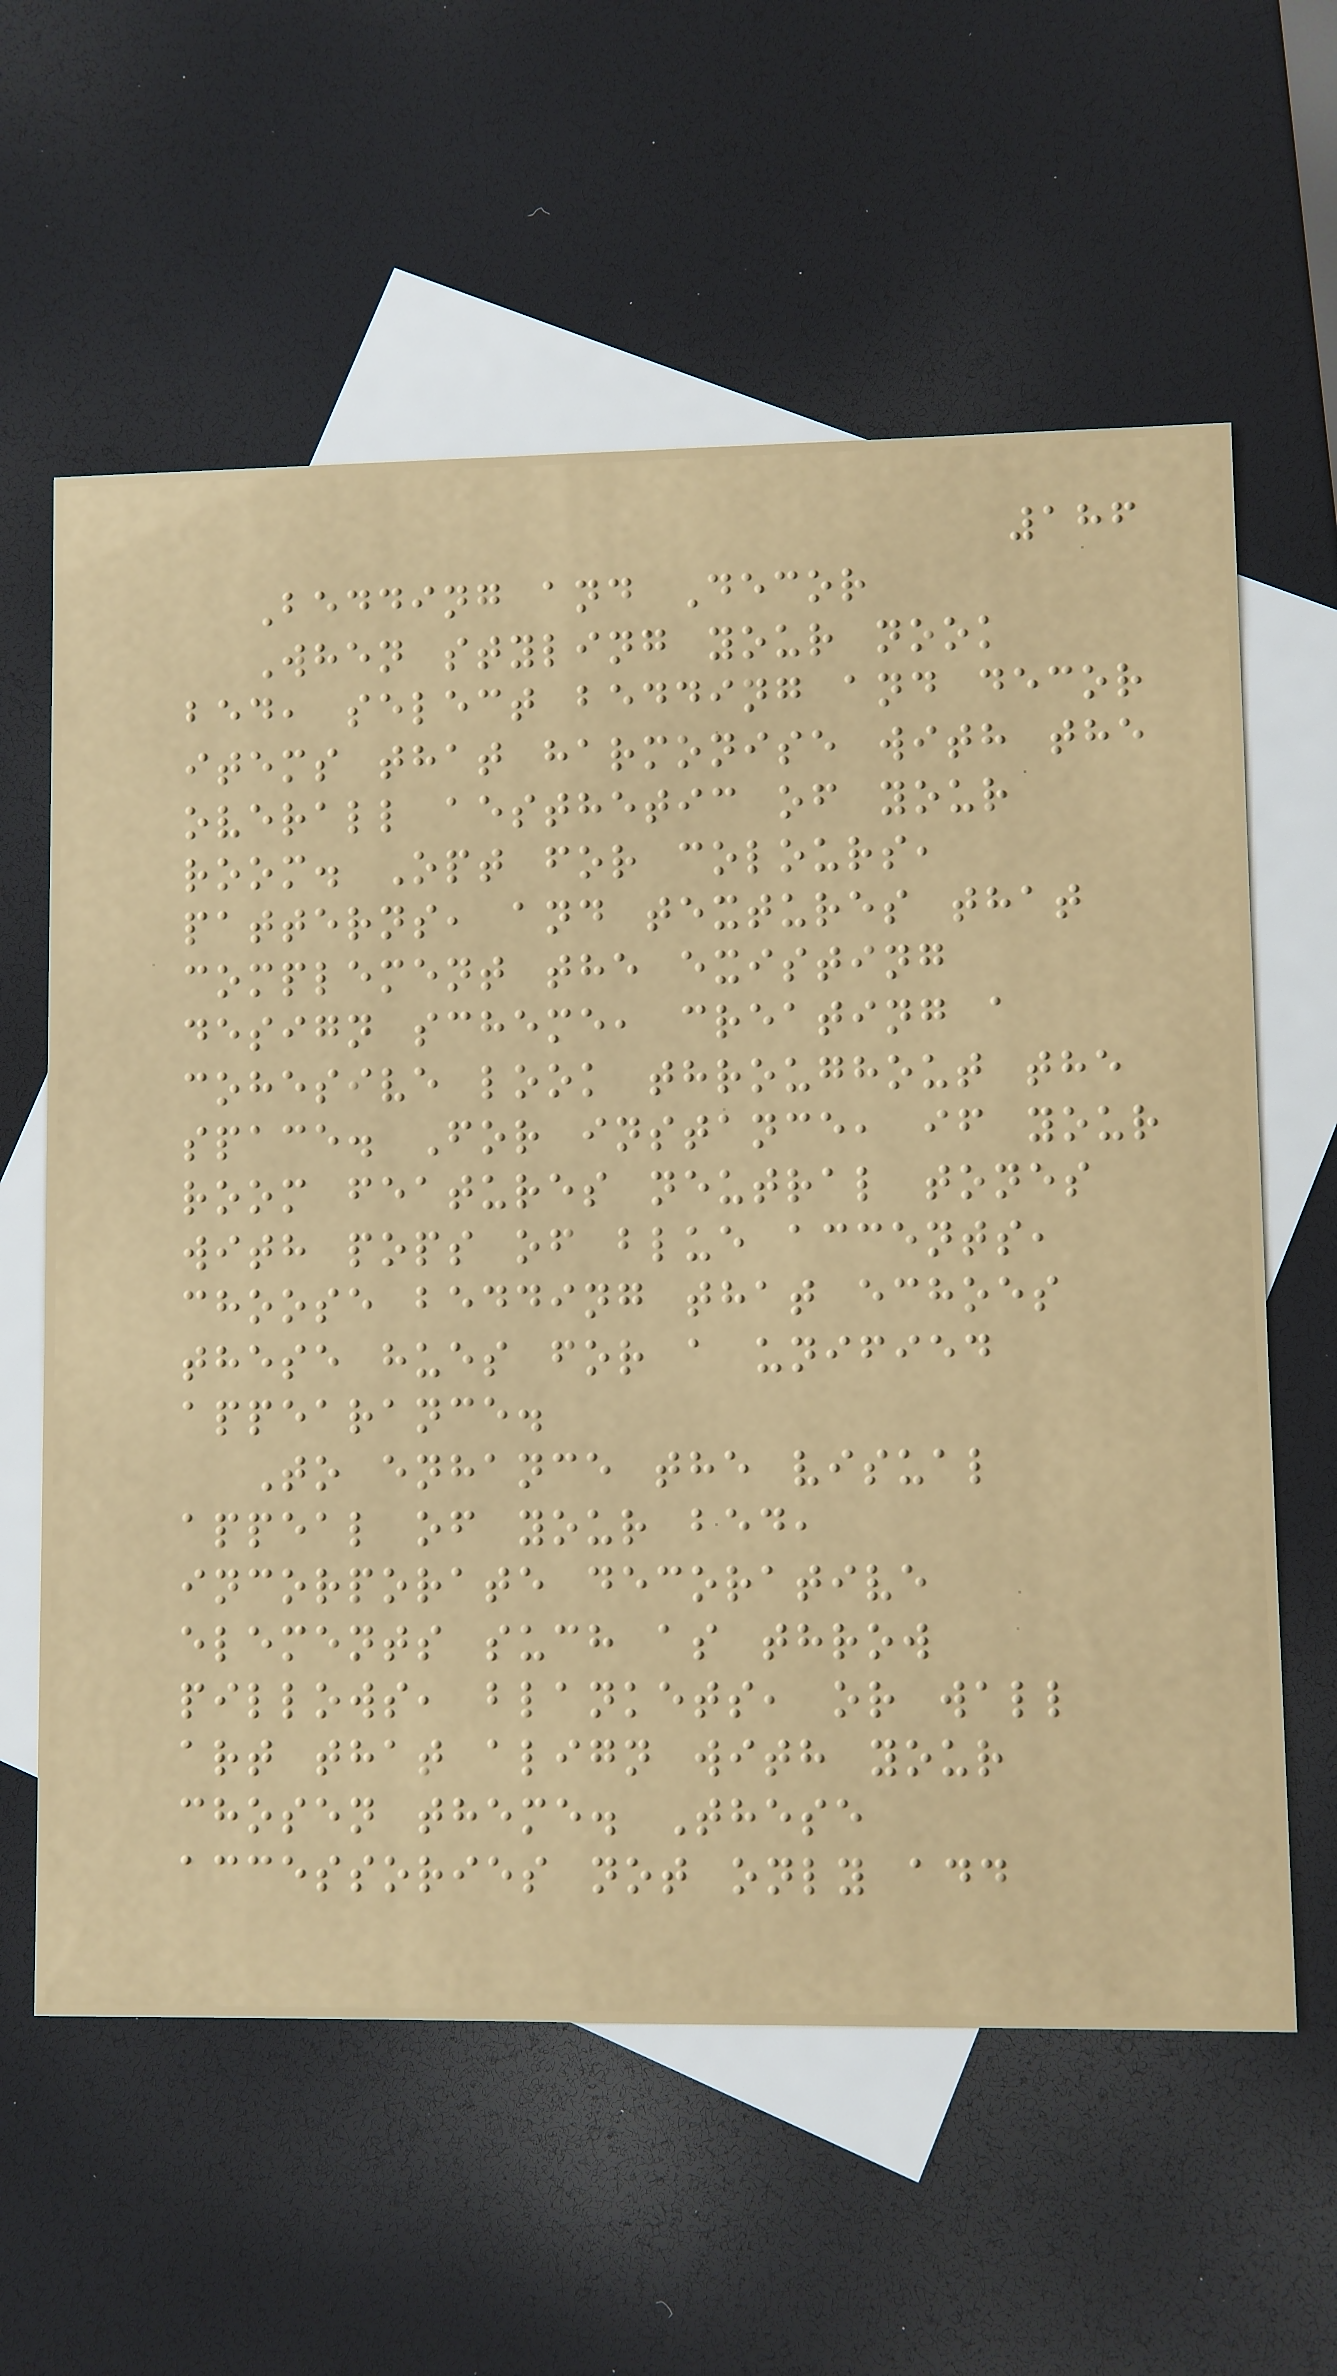186
Bedding and Decor
When styling your nook
bed, select bedding and decor
items that harmonise with the
overall aesthetic of your
room. Opt for colours,
patterns, and textures that
complement the existing
design scheme, creating a
cohesive look throughout the
space. For instance, if your
room features neutral tones
with pops of blue accents,
choose bedding that echoes
these hues for a unified
appearance.
To enhance the visual
appeal of your bed,
incorporate decorative
elements such as throw
pillows, blankets, or wall
art that align with your
chosen theme. These
accessories not only add
